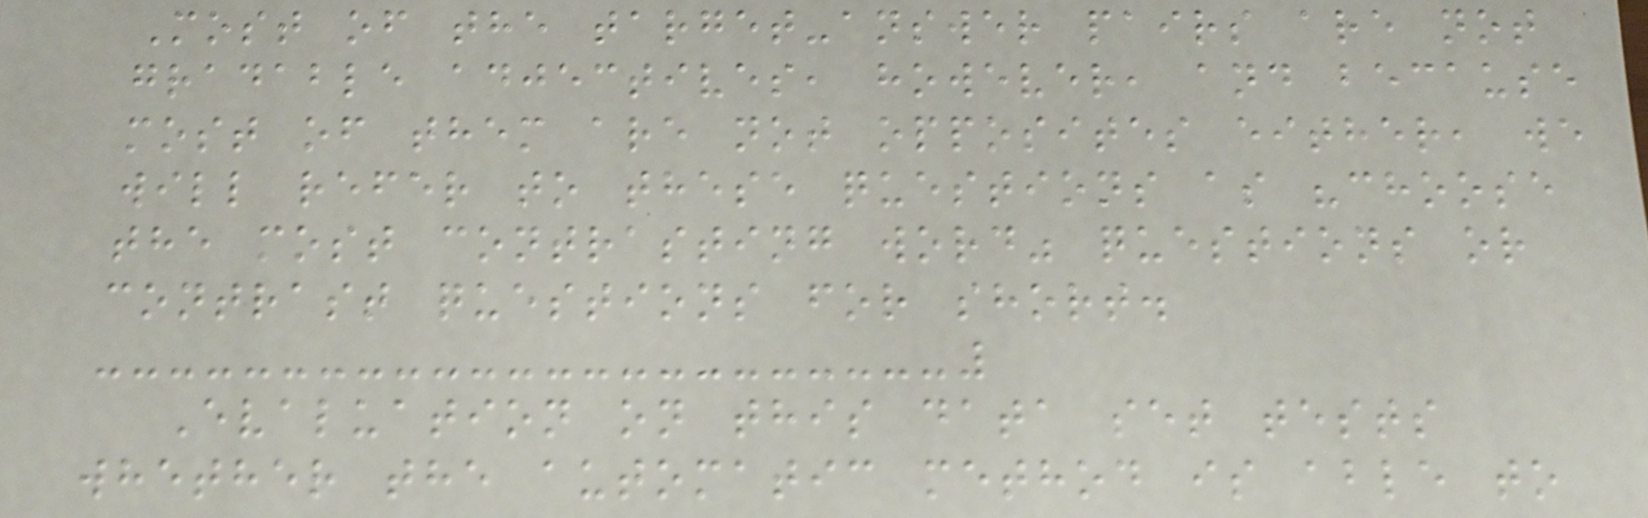Most of the target-answer pairs are not
gradable adjectives, however, and because
most of them are not opposites either, we
will refer to these questions as "choose
the most contrasting word" questions or
contrast questions for short.
Evaluation on this data set tests
whether the automatic method is able to
